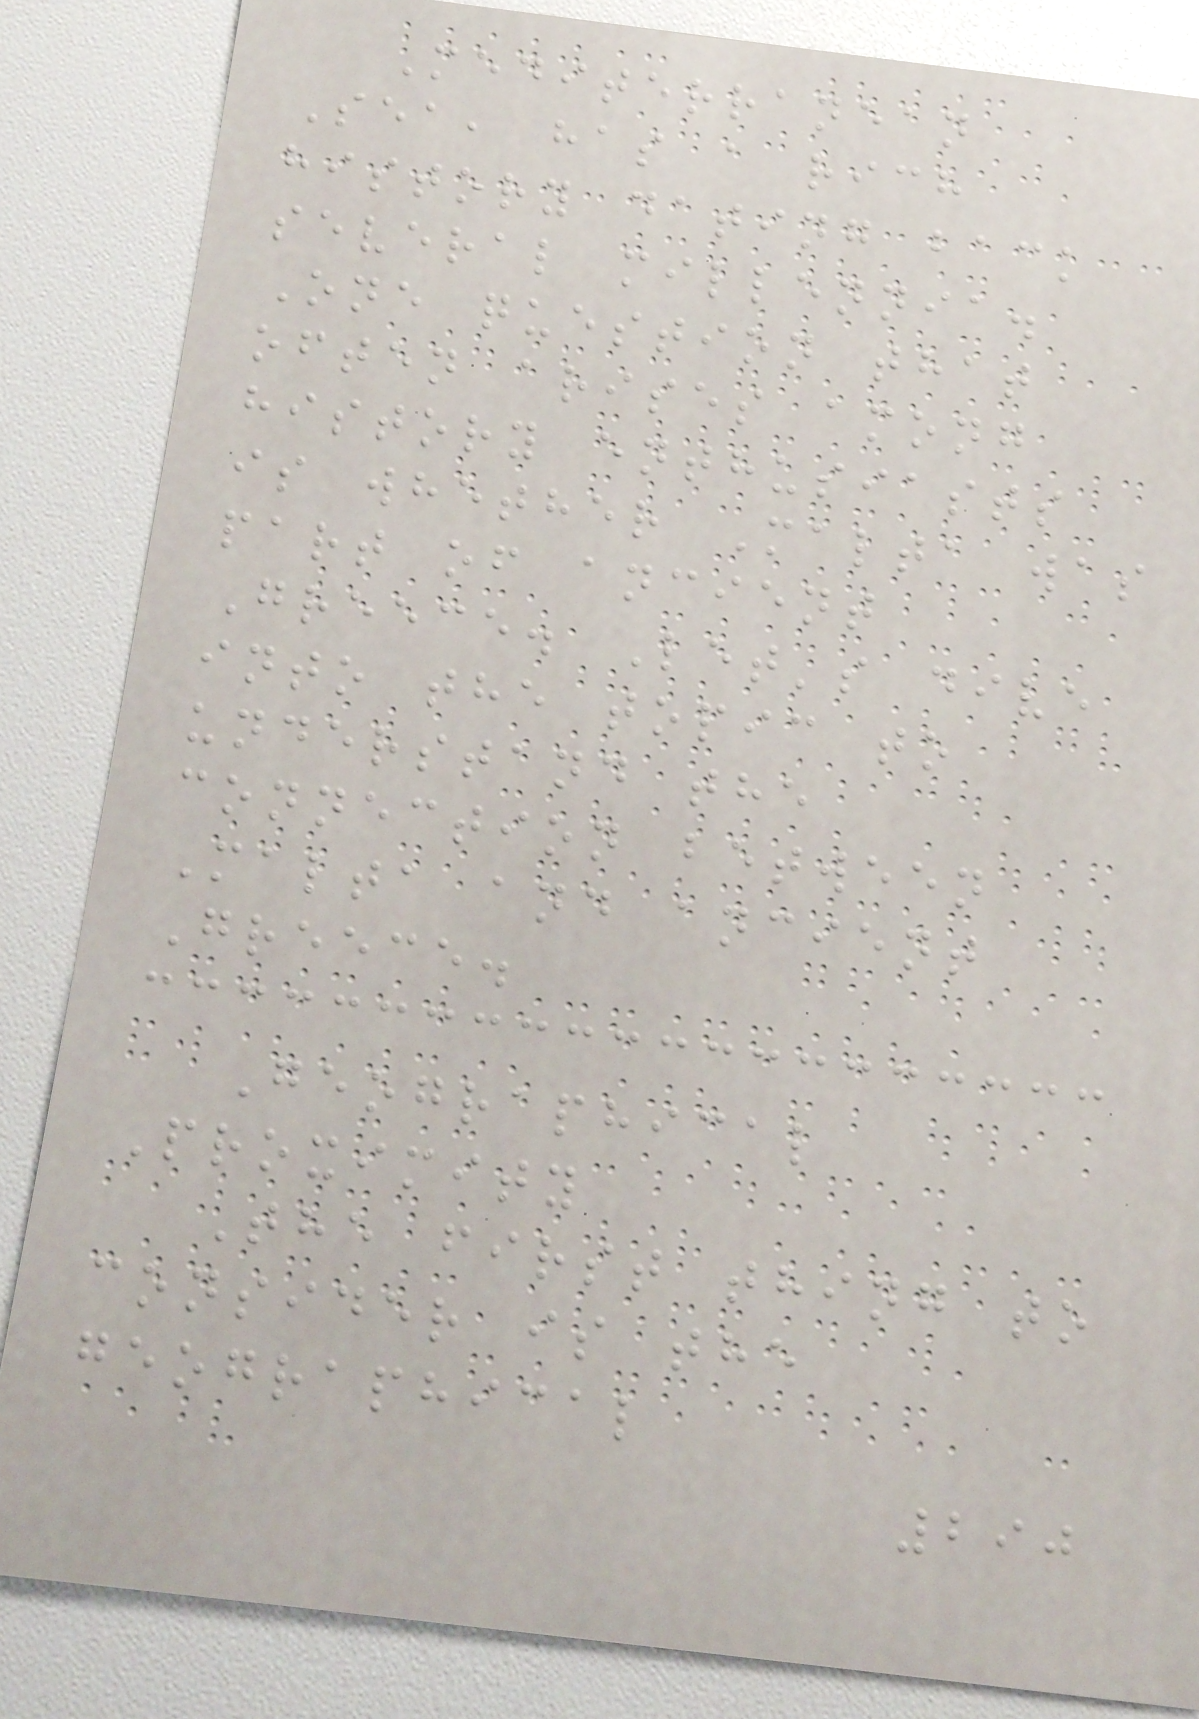Mediterranean
Sea, has a rich
history dating back
several millennia.
One question that
often arises among
history enthusiasts
is whether Malta was
part of ancient
Greece. Let's dive
into the topic to
understand the
connection between
Malta and ancient
Greece.
Geographical
Proximity
The first thing to
consider is the
geographical
290
